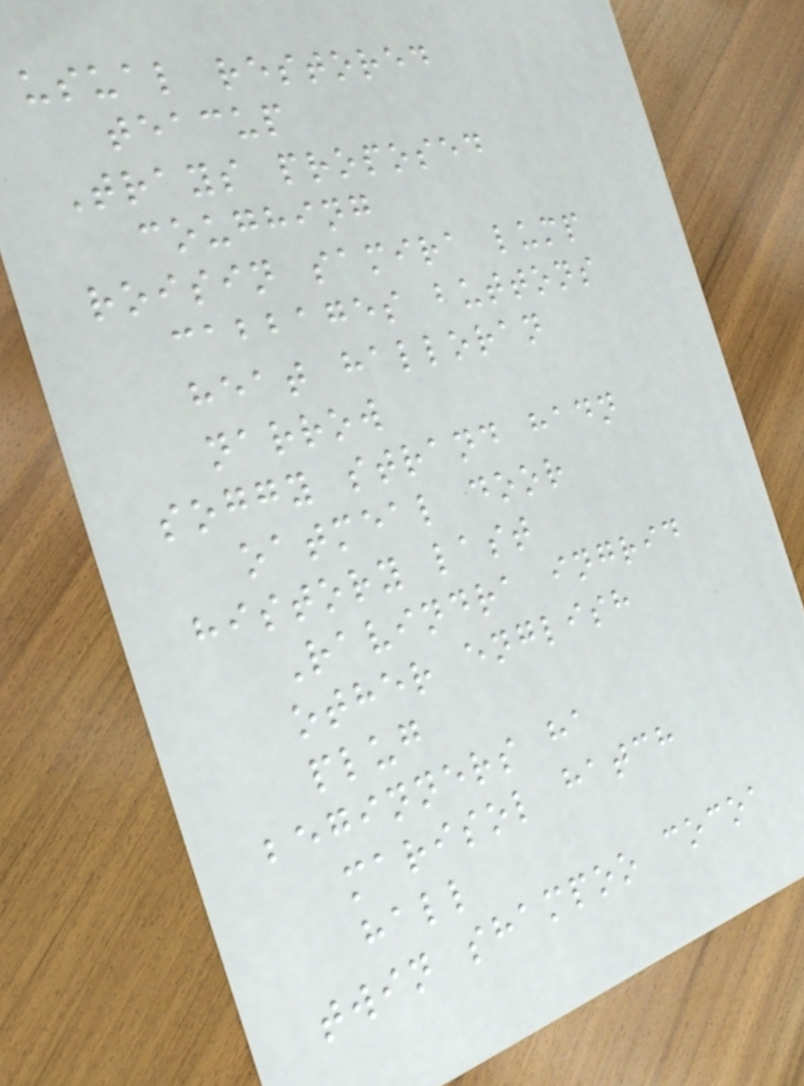usual restored
teacup
Trays proposed
coughing
roisin samira lump
cabbages buttons
heat halloran
narrow
soggy strand hadn
oatmeal door
history last
Ravindra ingrid
other english
plug
beginners ha
marisol hatch
hall
twin shampoo cocoa
